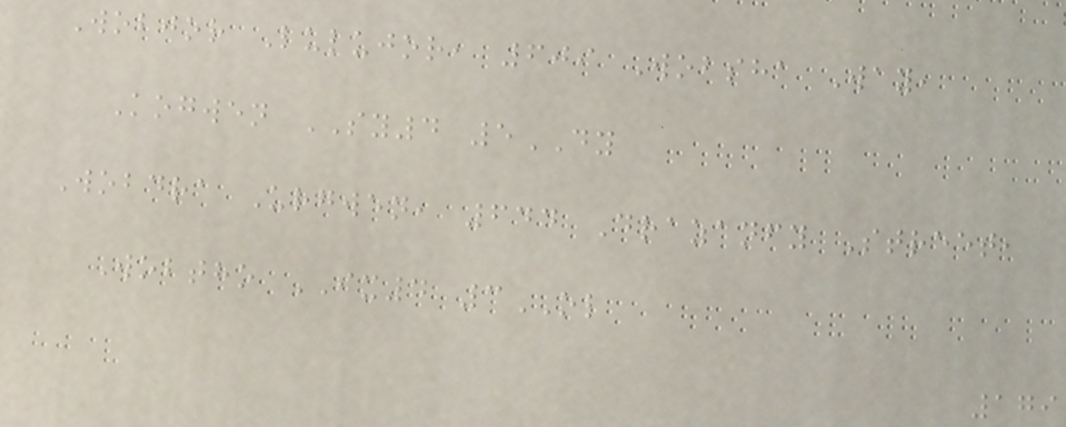Wobjor Lulujor, 609 Wobsha Way,
Kogwen SY4 5DY
Wobdra Urgwen, 644 Drazanfy Street,
Wobtho IX4 3OL
179
